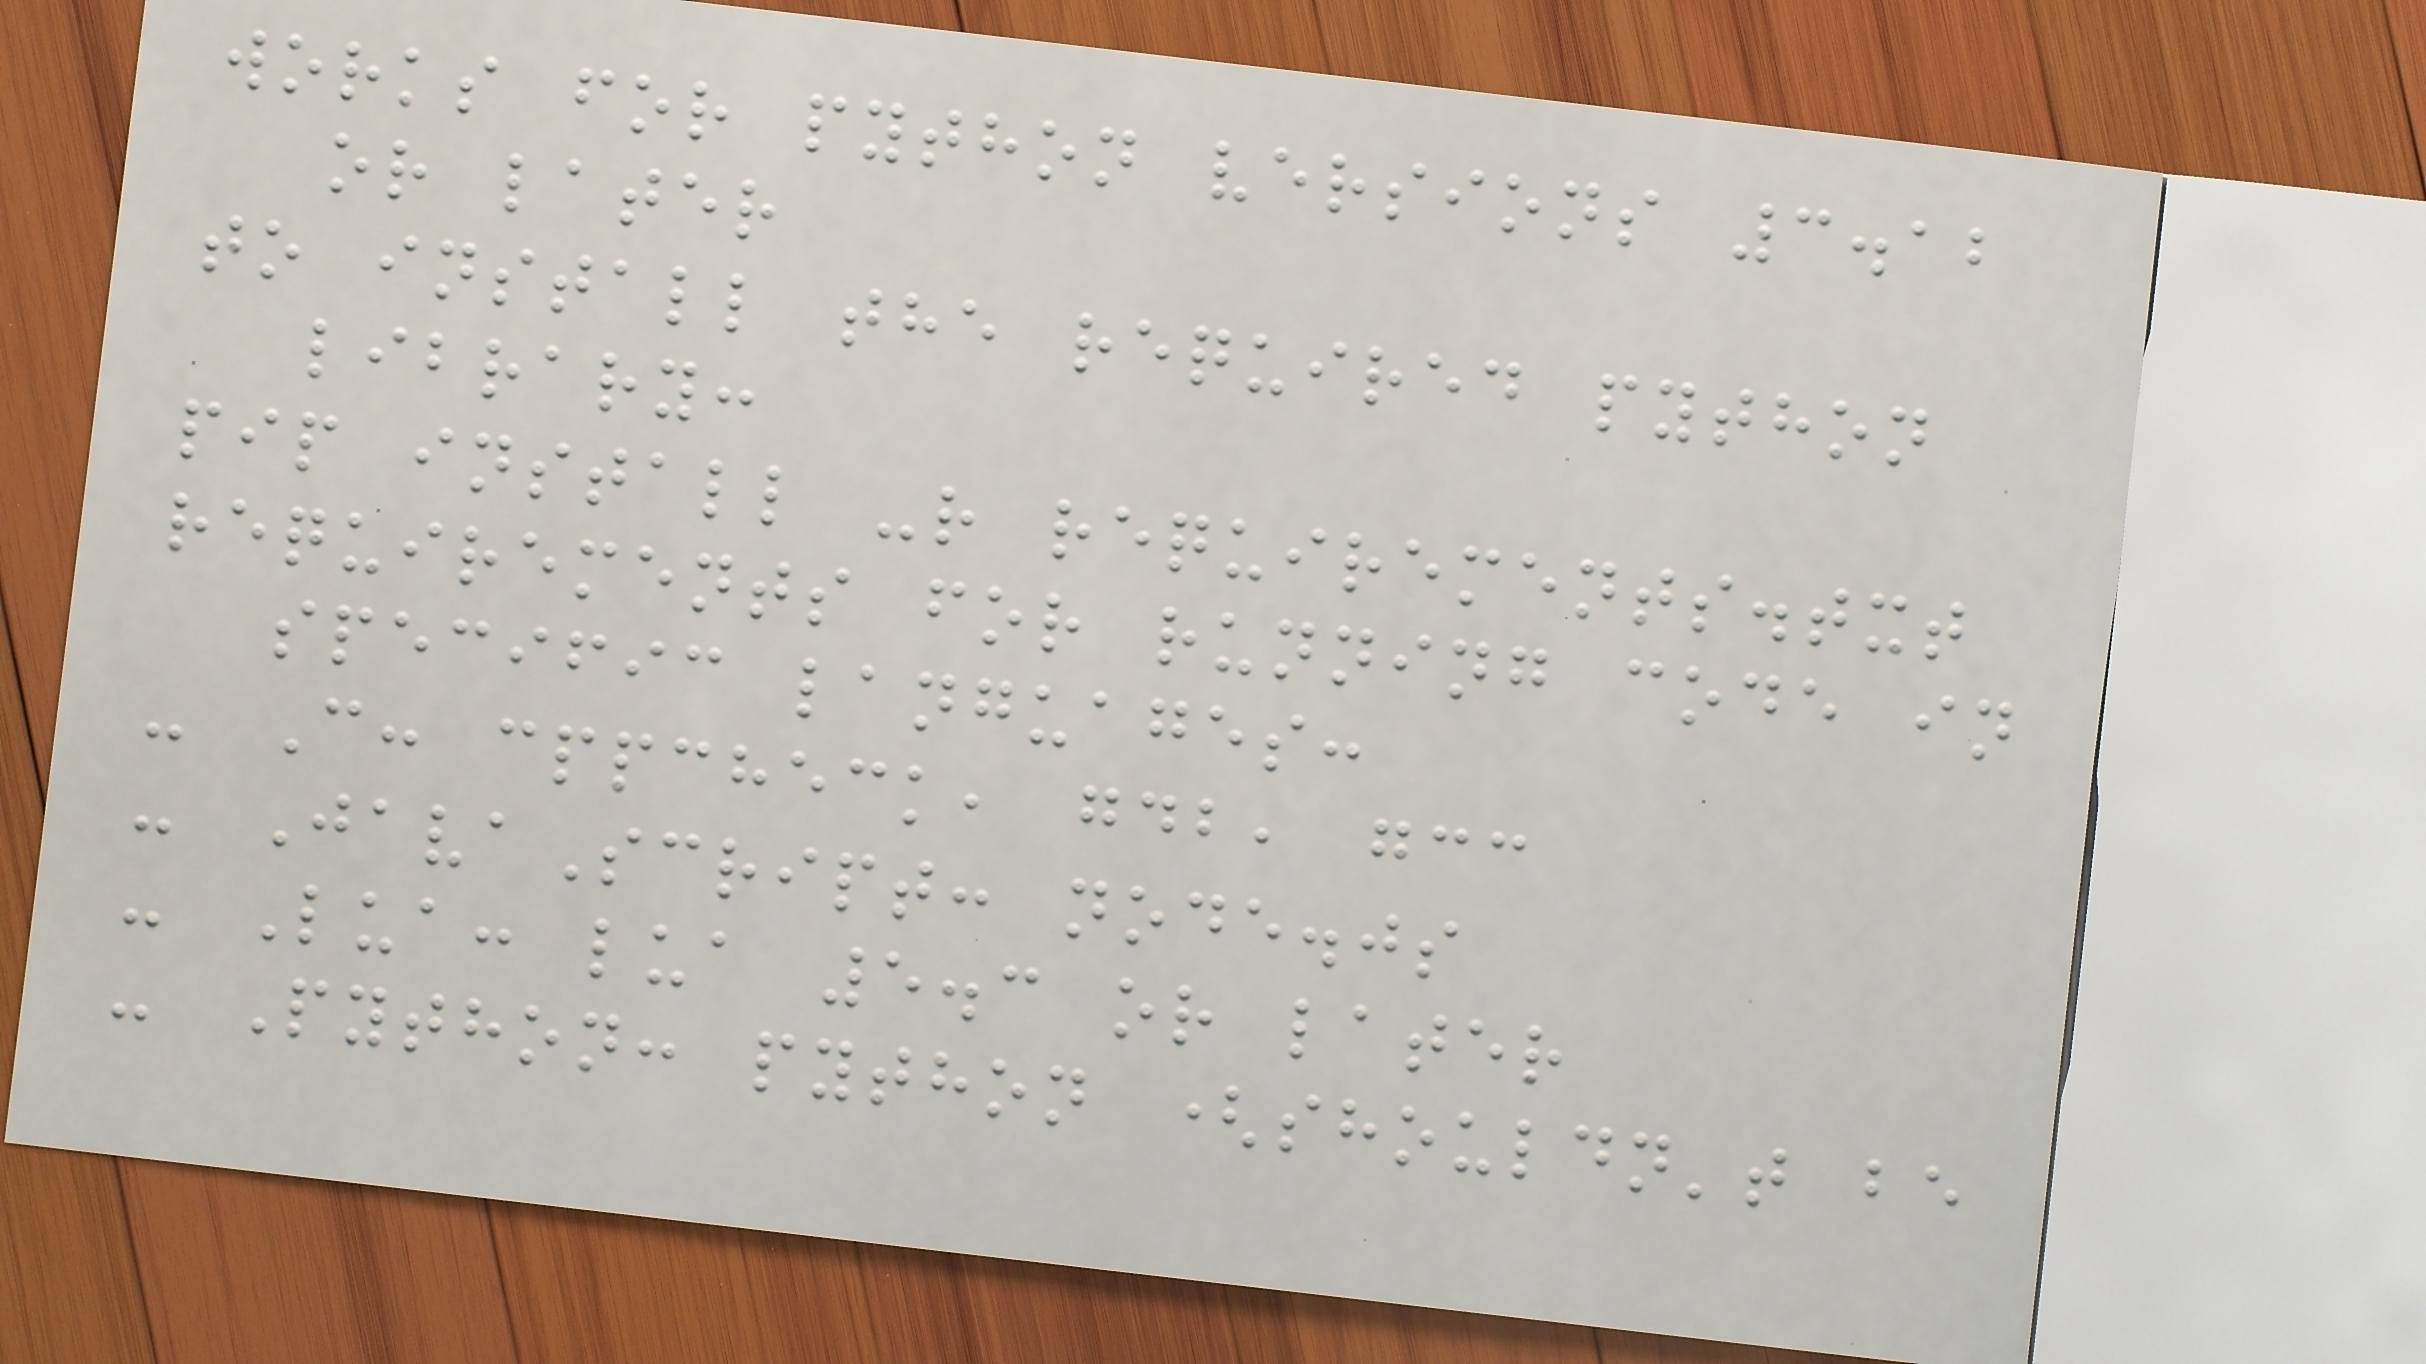works for python versions 3.12
or later
to install the required python
library:
pip install -r requirements.txt
requirements for running code in
specific languages:
- C: cppcheck, gdb, gcc
- JavaScript: node.js
- Lua: lua 5.3 or later
- Python: python (shouldn't be
